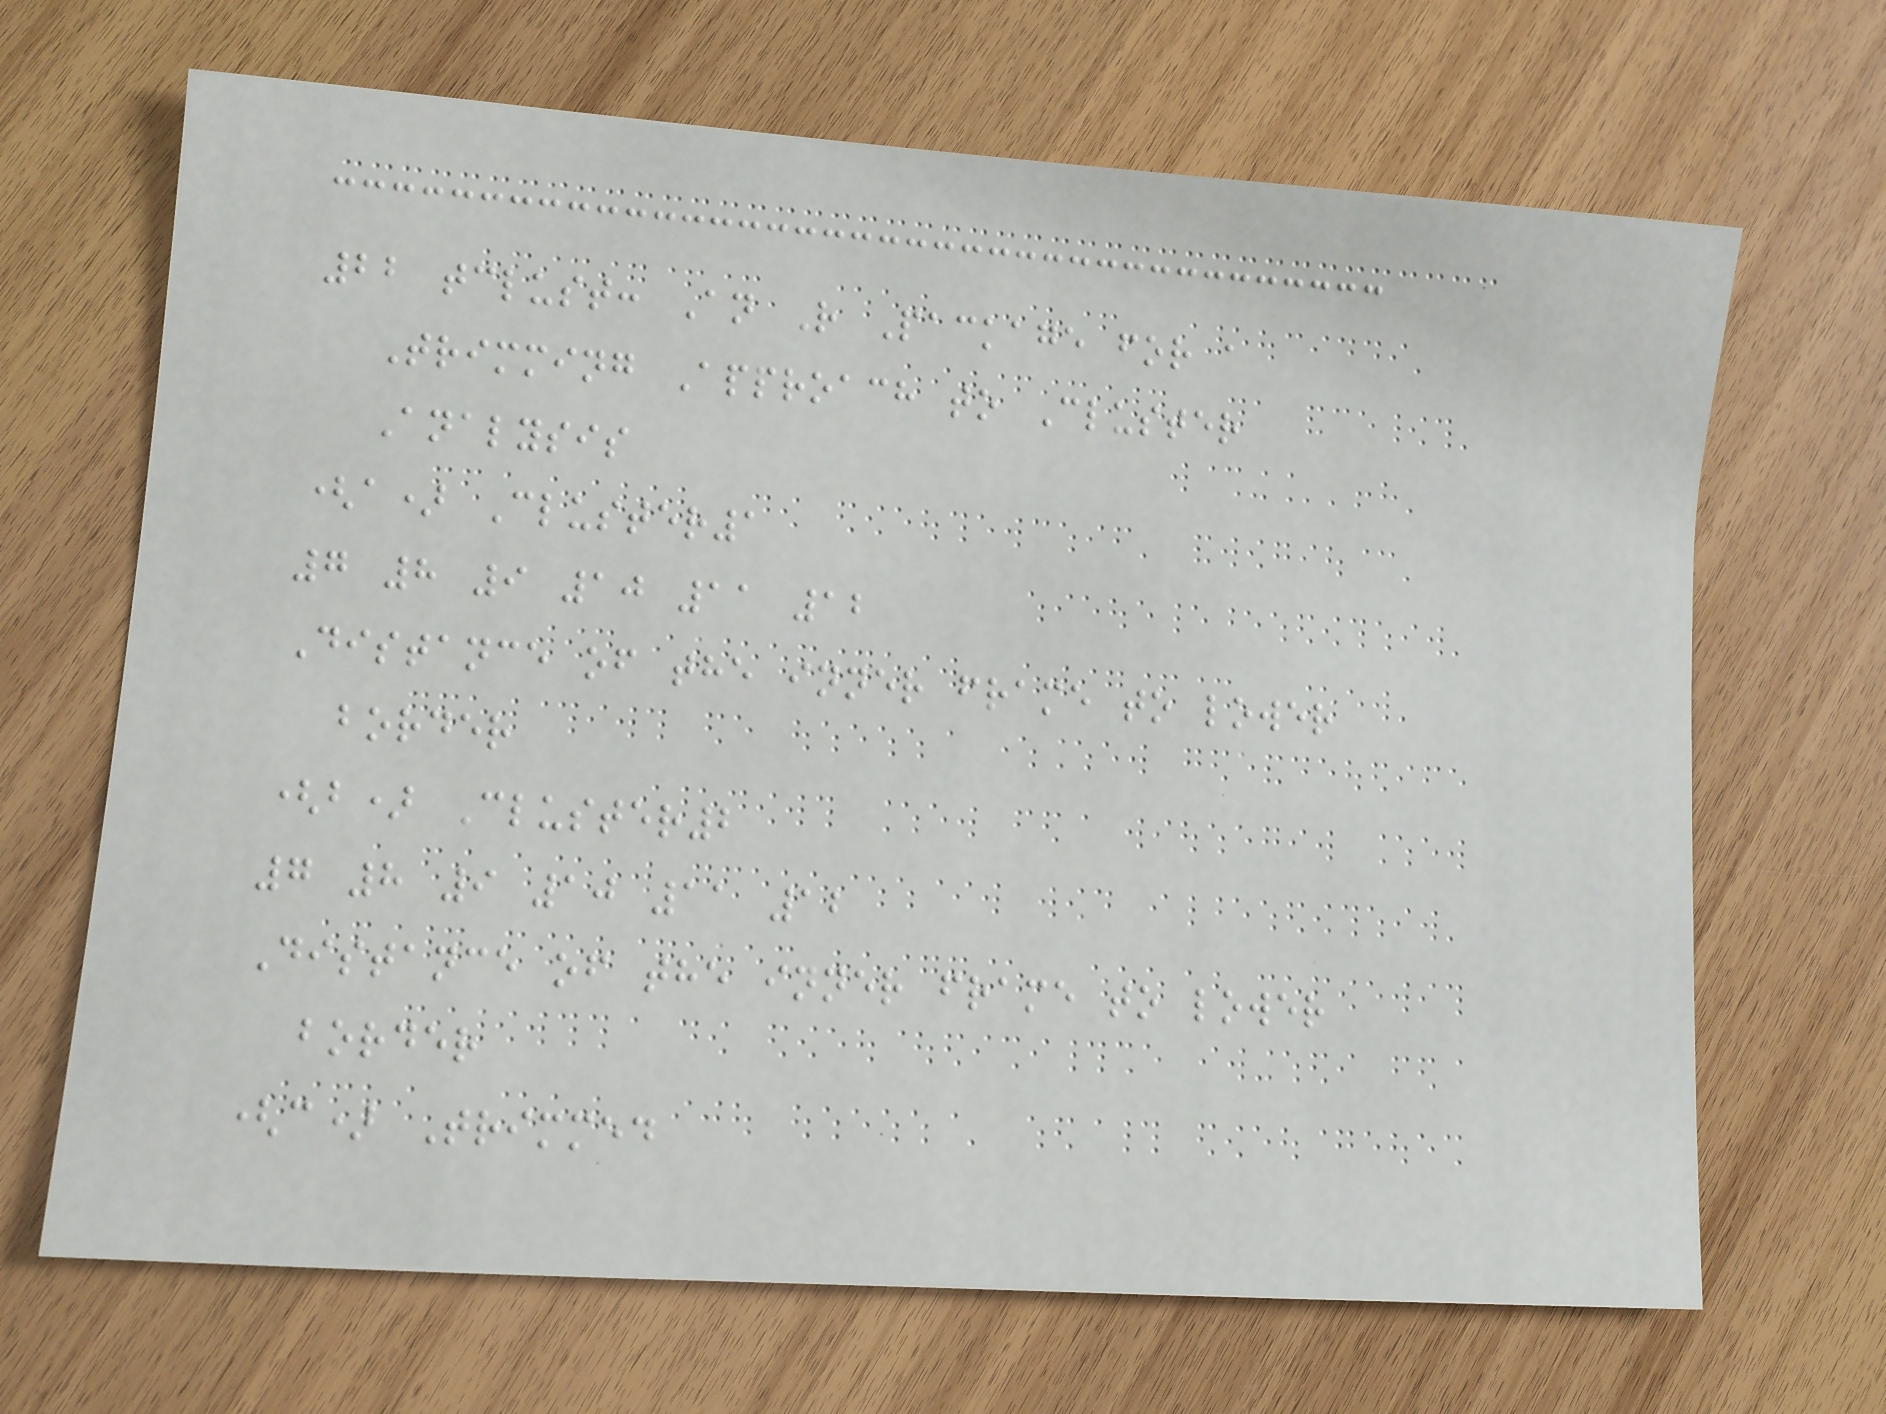22 tclust: An R Package for a
Trimming Approach to Cluster
Analysis
(a) Cluster1
7 8 9 10 11 12
Distance of the inner frame to lower
border
(b) Cluster2
7 8 9 10 11 12
Distance of the inner frame to lower
border
(c) Trimmed
